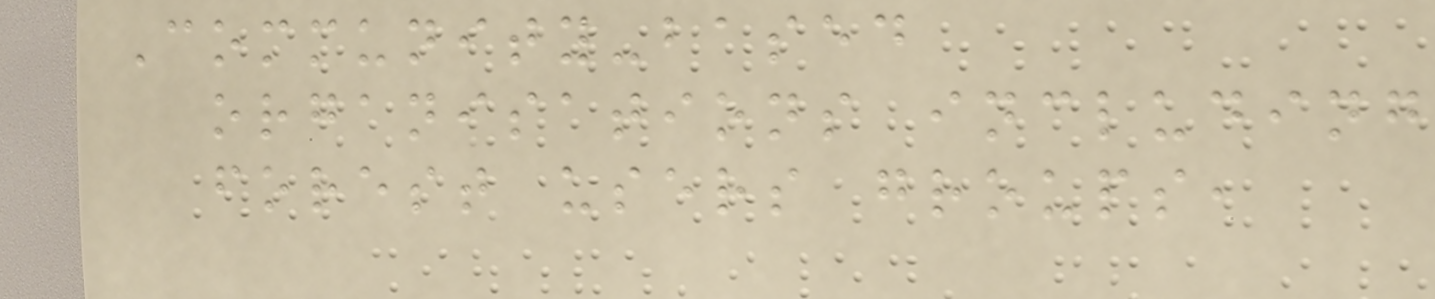Community-based
organisations including
forest users groups,
